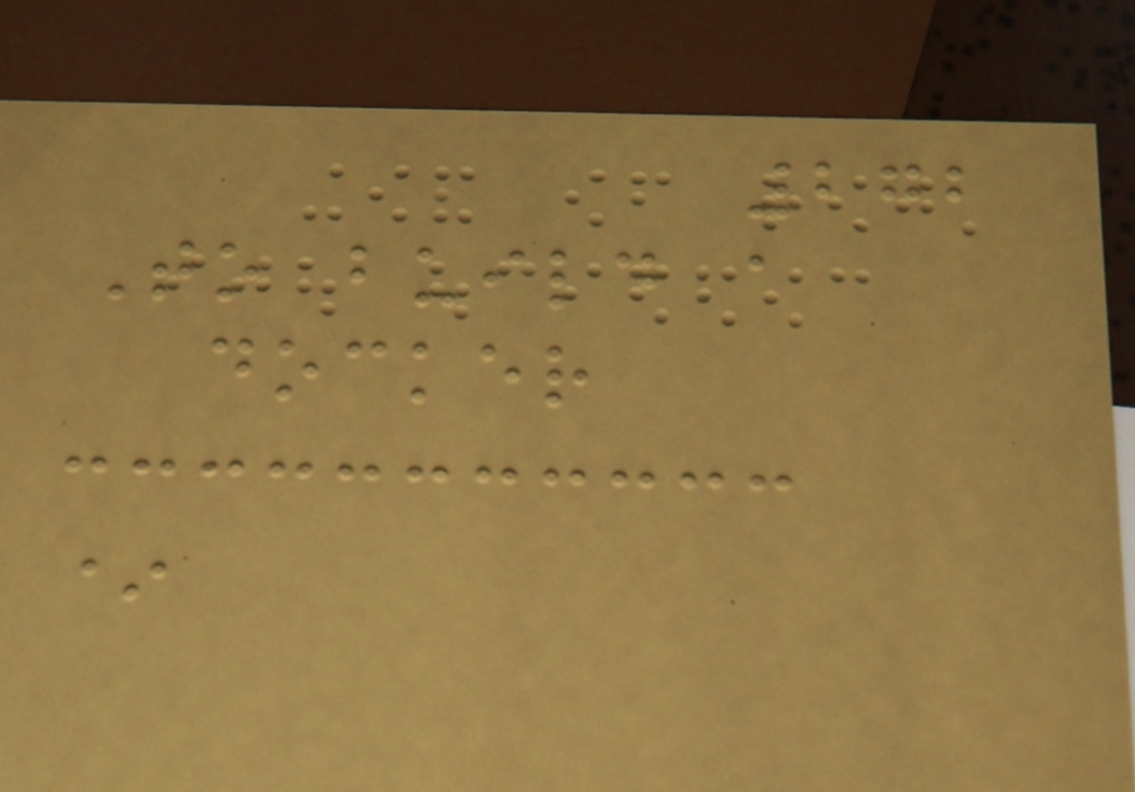272
To build a
docker
*
